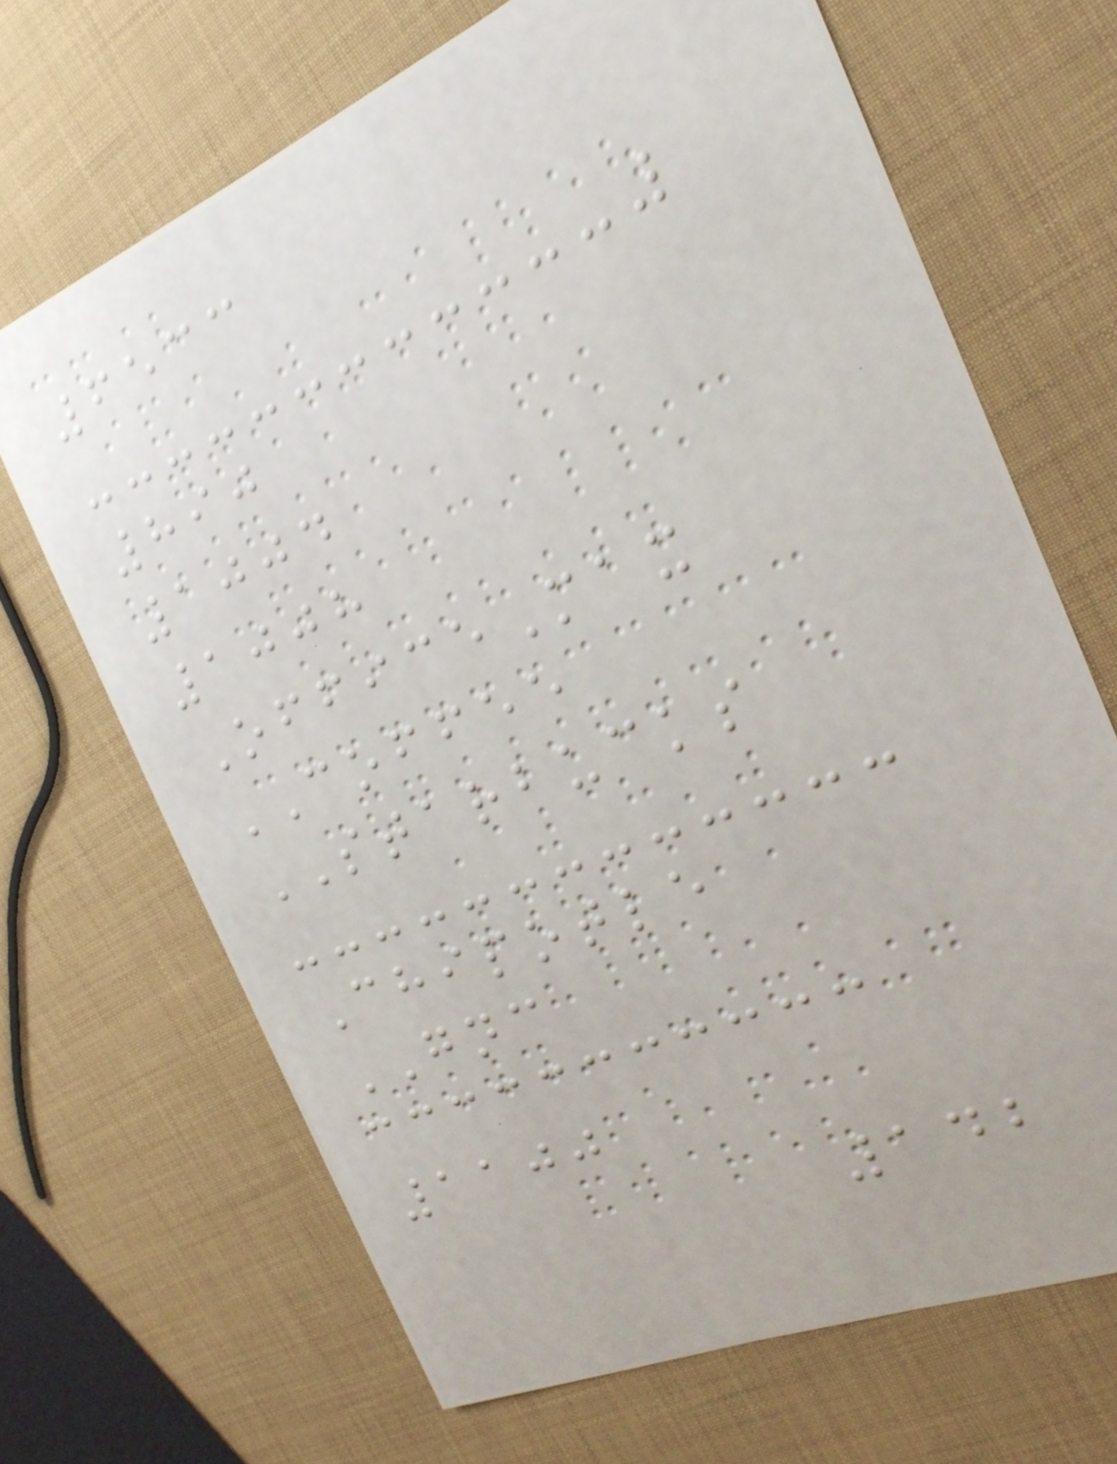6533
890
1004
1008
OfficeMax
COFFEE
STARBUCKS
Chipotle
GNC
1100
142
